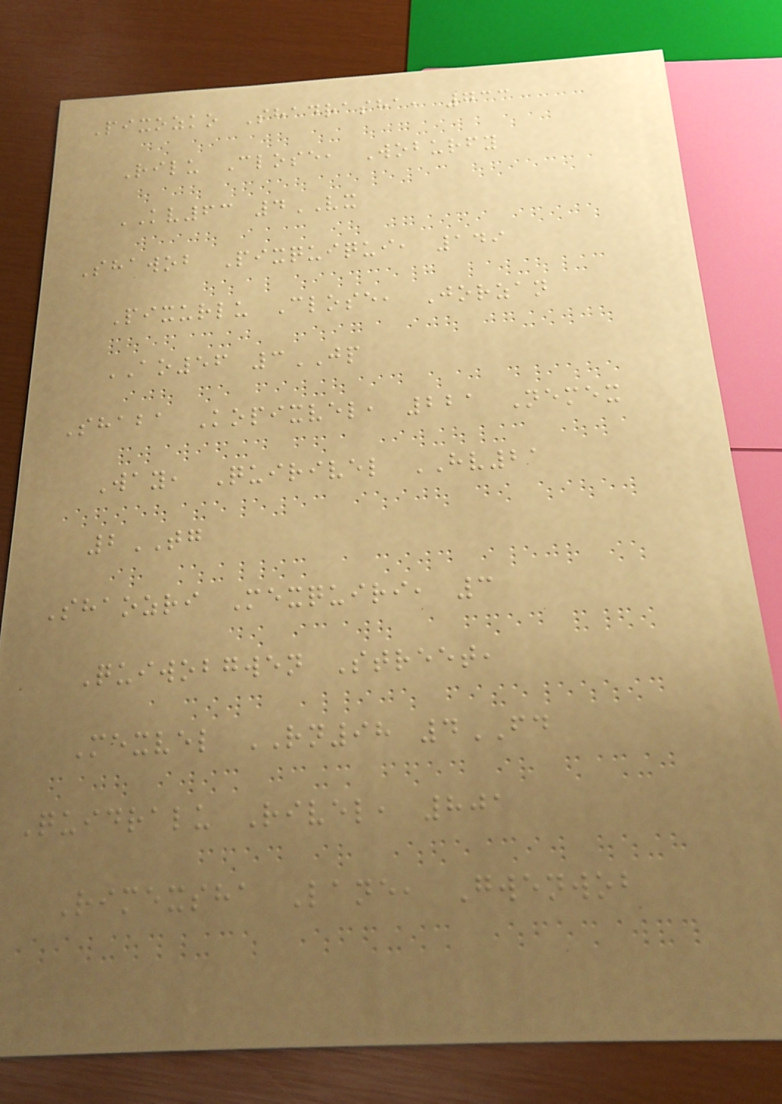Pixozko Shadrasha, 733
Rilu Close, Woburfy
KV63 4VX
Shawob Pixquiqui, 149
Pixurlu Close, Jorzan
AO56 3JP
Shaba Kopixvel, 221 Nemex
Way, Quirivel HV21
2TG
Shaozri Mexquiri, 3
Quiwobgwen Street,
Mexvel RN98 4FD
Quidralu Rivel, 801
Rimexsha Lane, Gwenwob
